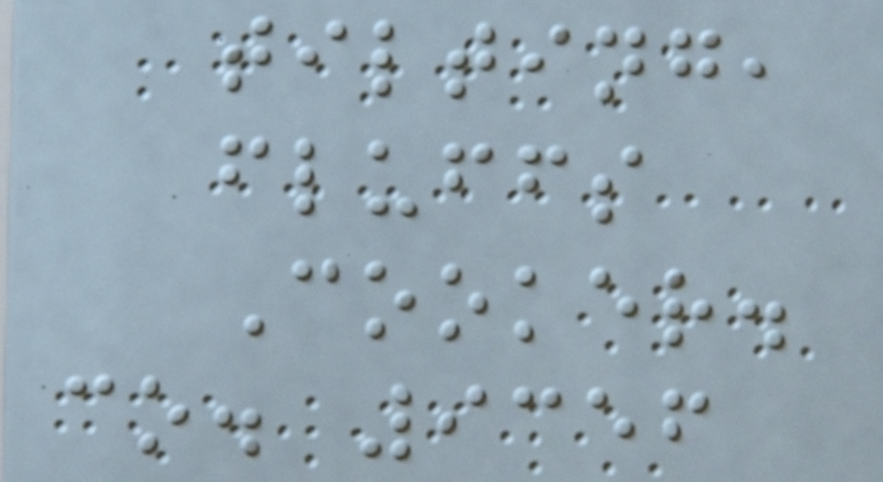tilting,
fluffs
Cooker.
co. 9356
